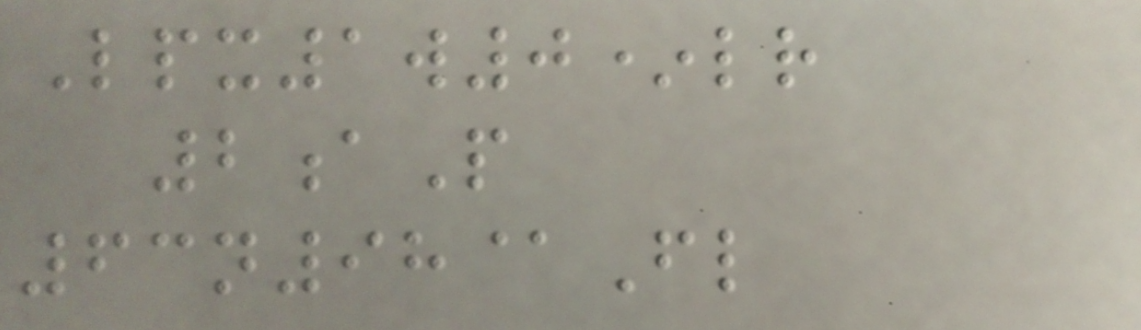Lpx1w0*lr
2aP
63n98@Fl
